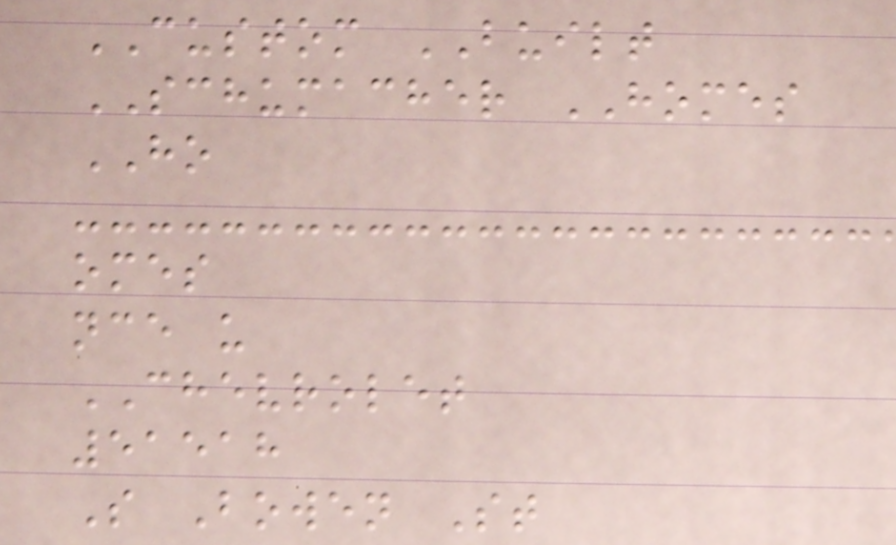CUSTOM BUILT
SCHUMACHER HOMES
HO
omes
nce u
CHEVROLET
51518
S Bowen St
